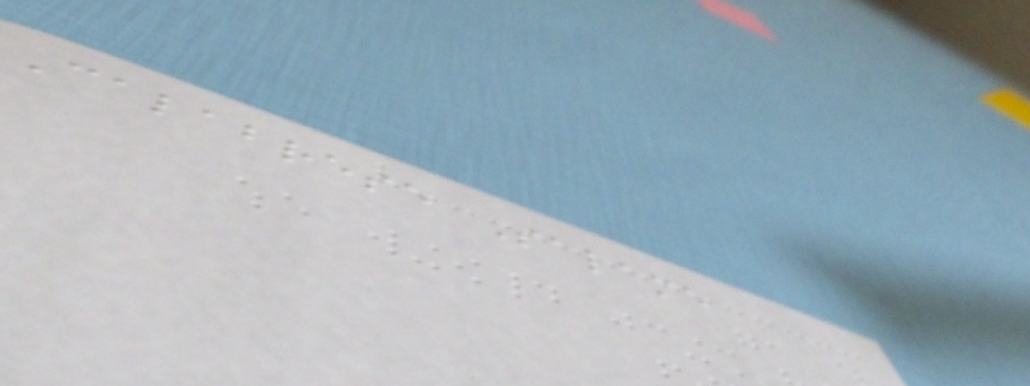Calabrese Salame
